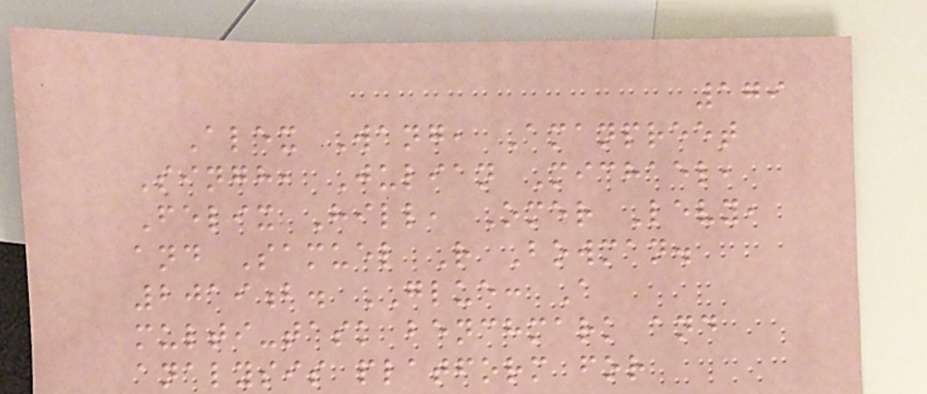179
Alex Wang, Amanpreet
Singh, Julian Michael,
Felix Hill, Omer Levy,
and Samuel R Bowman.
2019b. GLUE: A
multi-task benchmark and
analysis platform for
